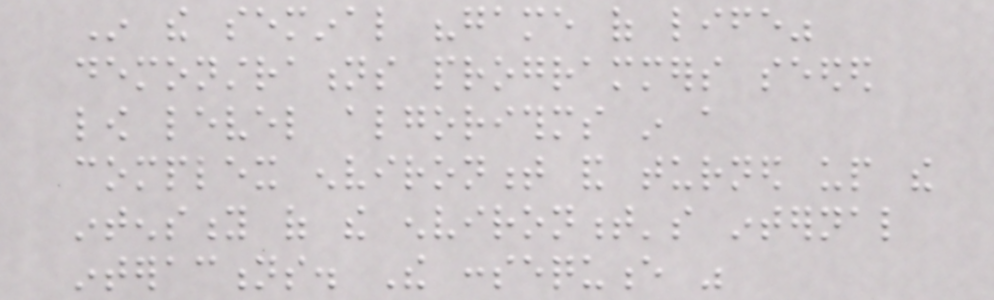In the seminal "game of life"
demonstrations programmers seeded
low level algorithms in a
complex environment and turned up the
intensity of the environment's internal
interactions. The consequence was
